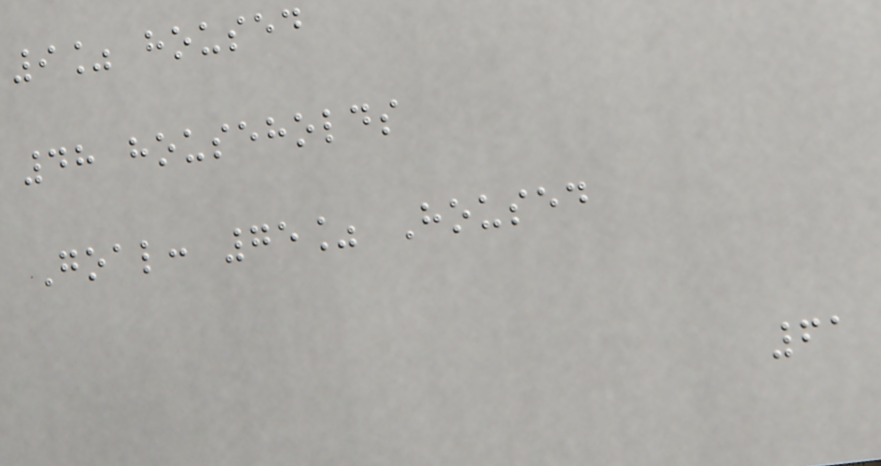9% housed
48 households
Goal: 75% Housed
61
